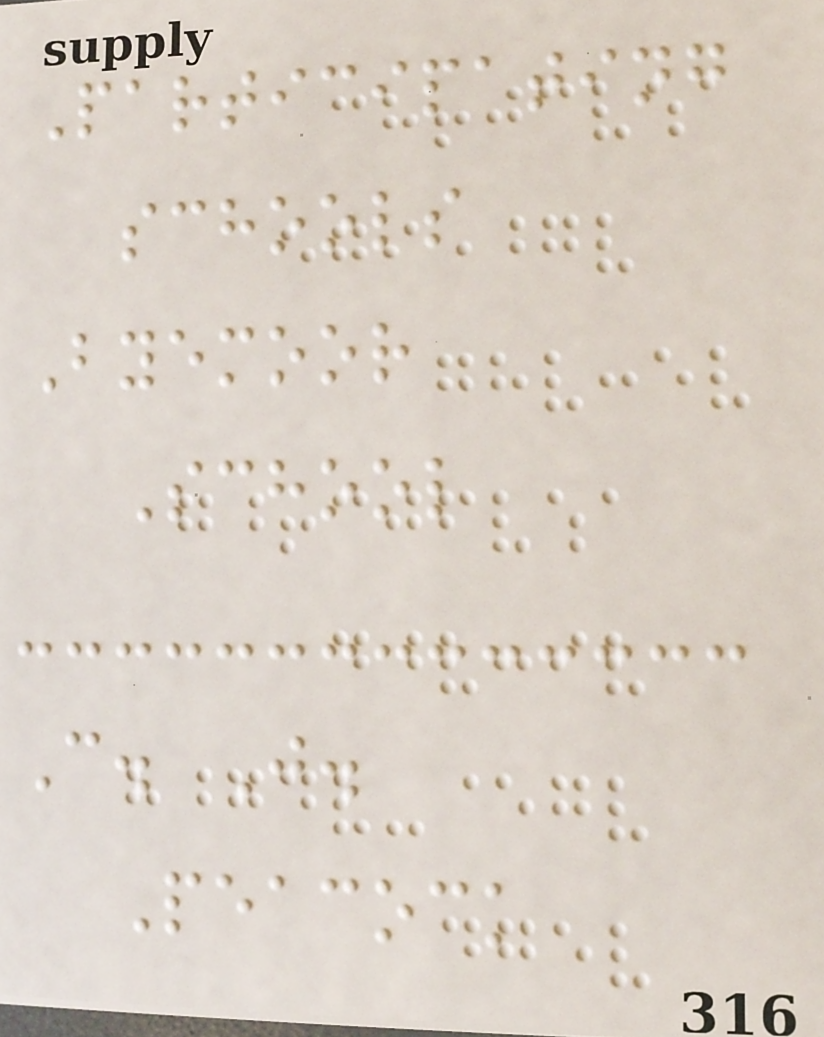Participating
schools
Byemoor
School
C. J.
Peacock
